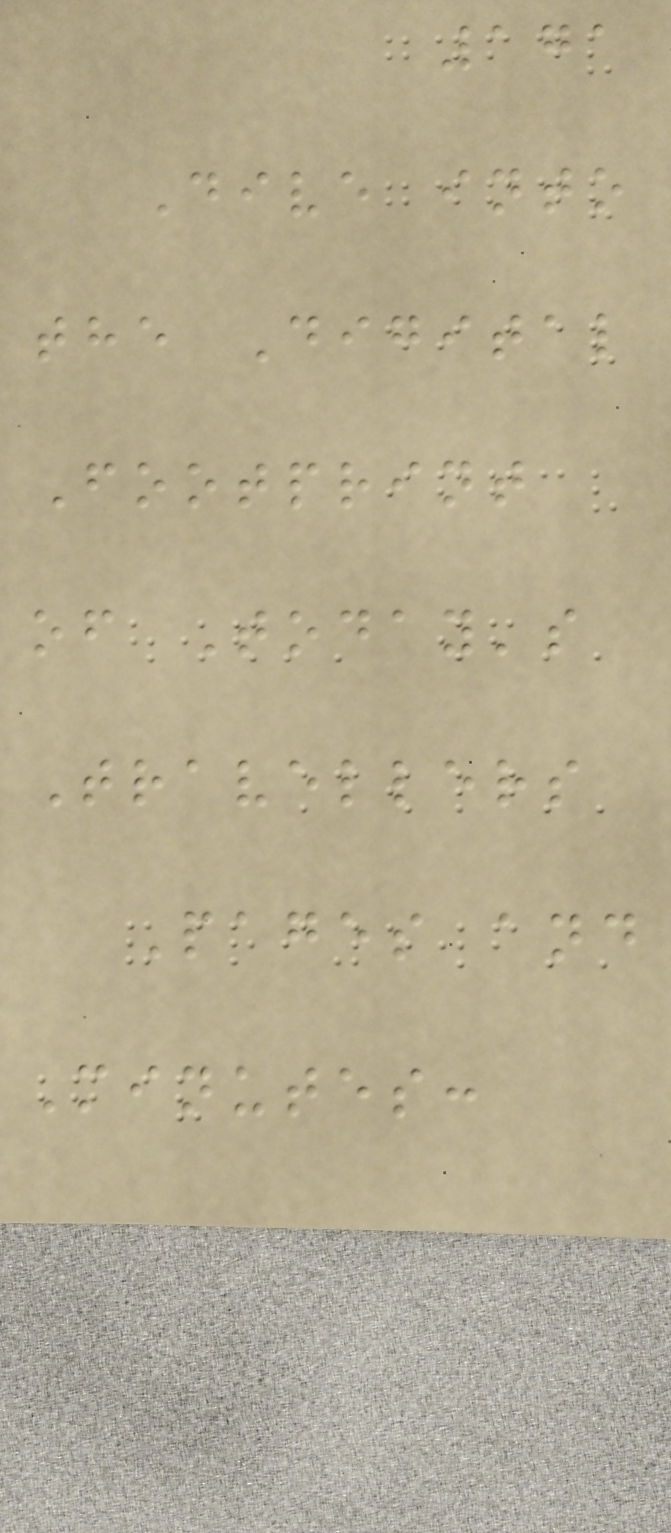171
Dive into
the Digital
Footprint
of Today's
Travellers
Pages and
Minutes:
